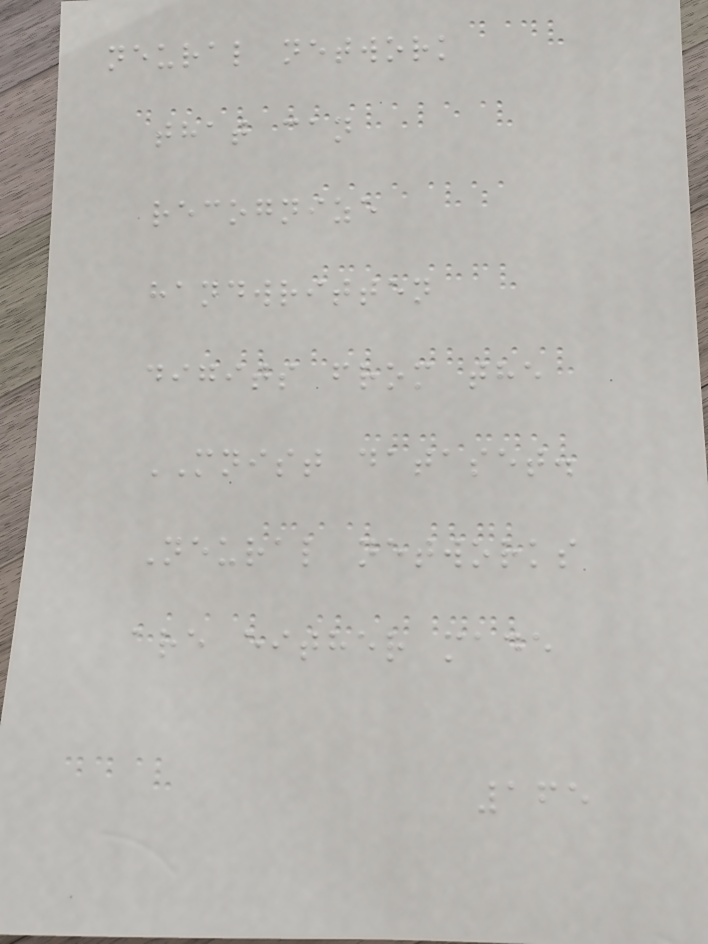neural network
that can
recognize
handwritten
digits from the
MNIST dataset.
Neural networks
are either made
165
